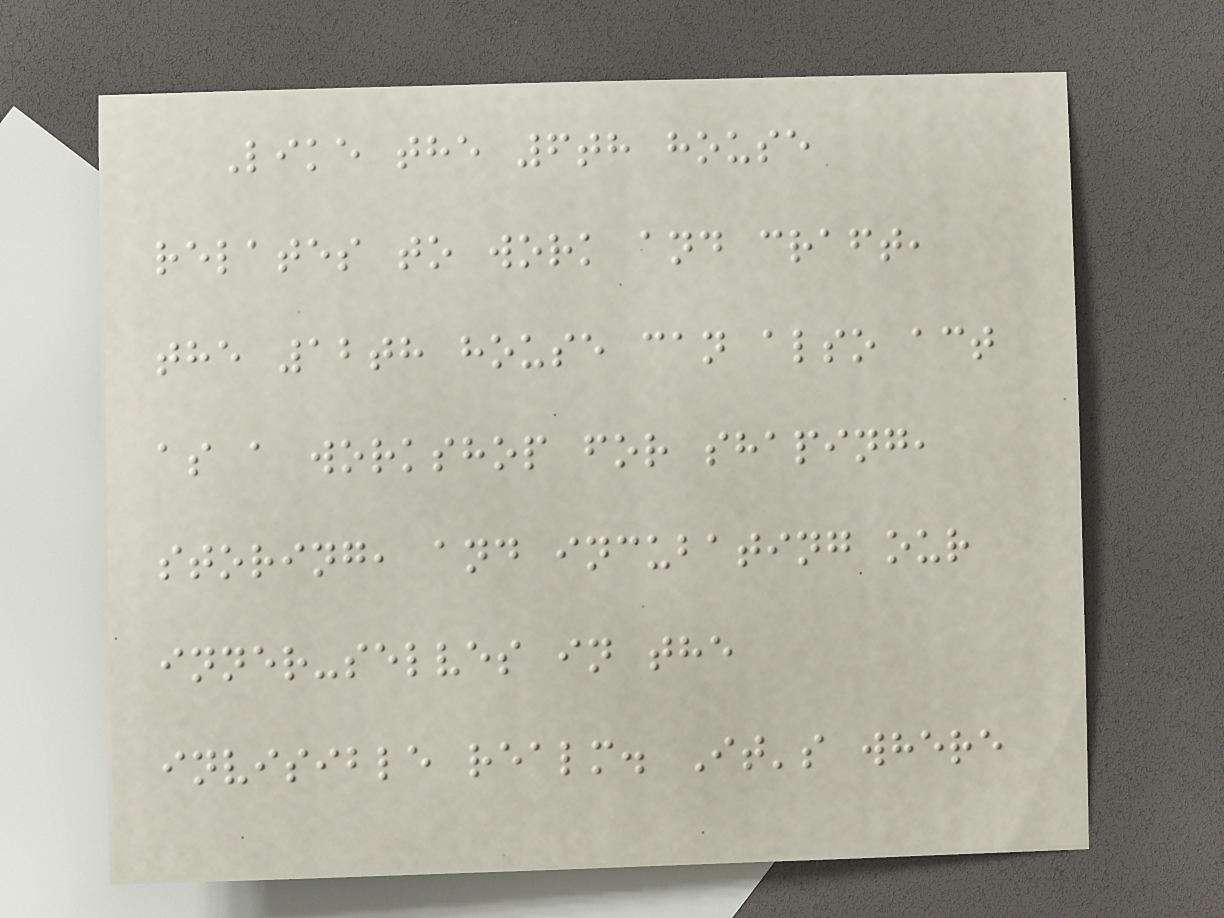Like the 6th house
relates to work and craft,
the 12th house can also act
as a workshop for shaping,
storing, and incubating our
inner-selves in the
invisible realm. It's where
